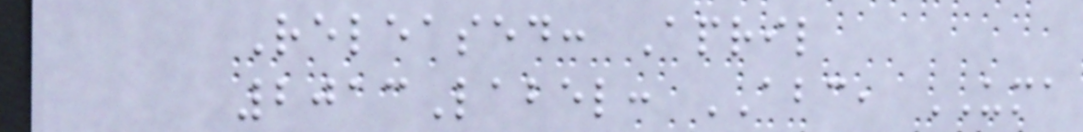Released: April
2013Label: ABC, UMA
